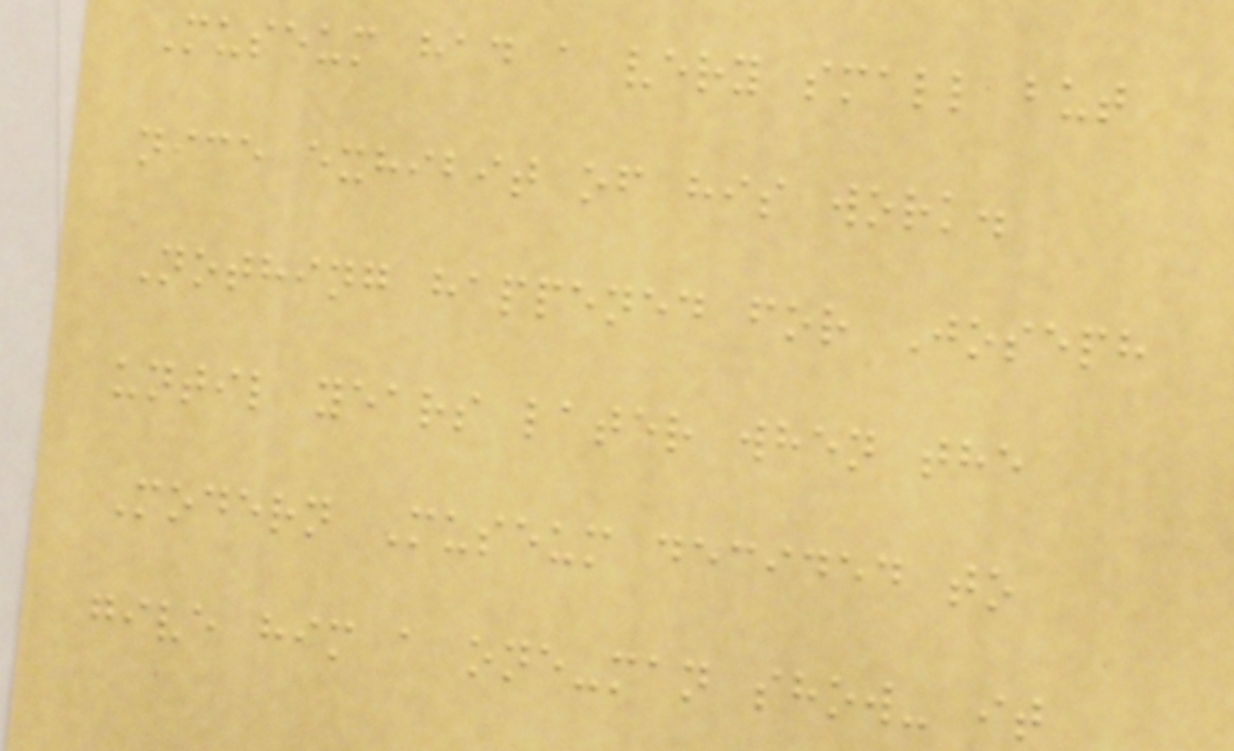Museum had a very small but
nice exhibit of his work.
Nothing happened for Joseph
until years later when the
Modern Museum decided to
give him a one-man show- it
